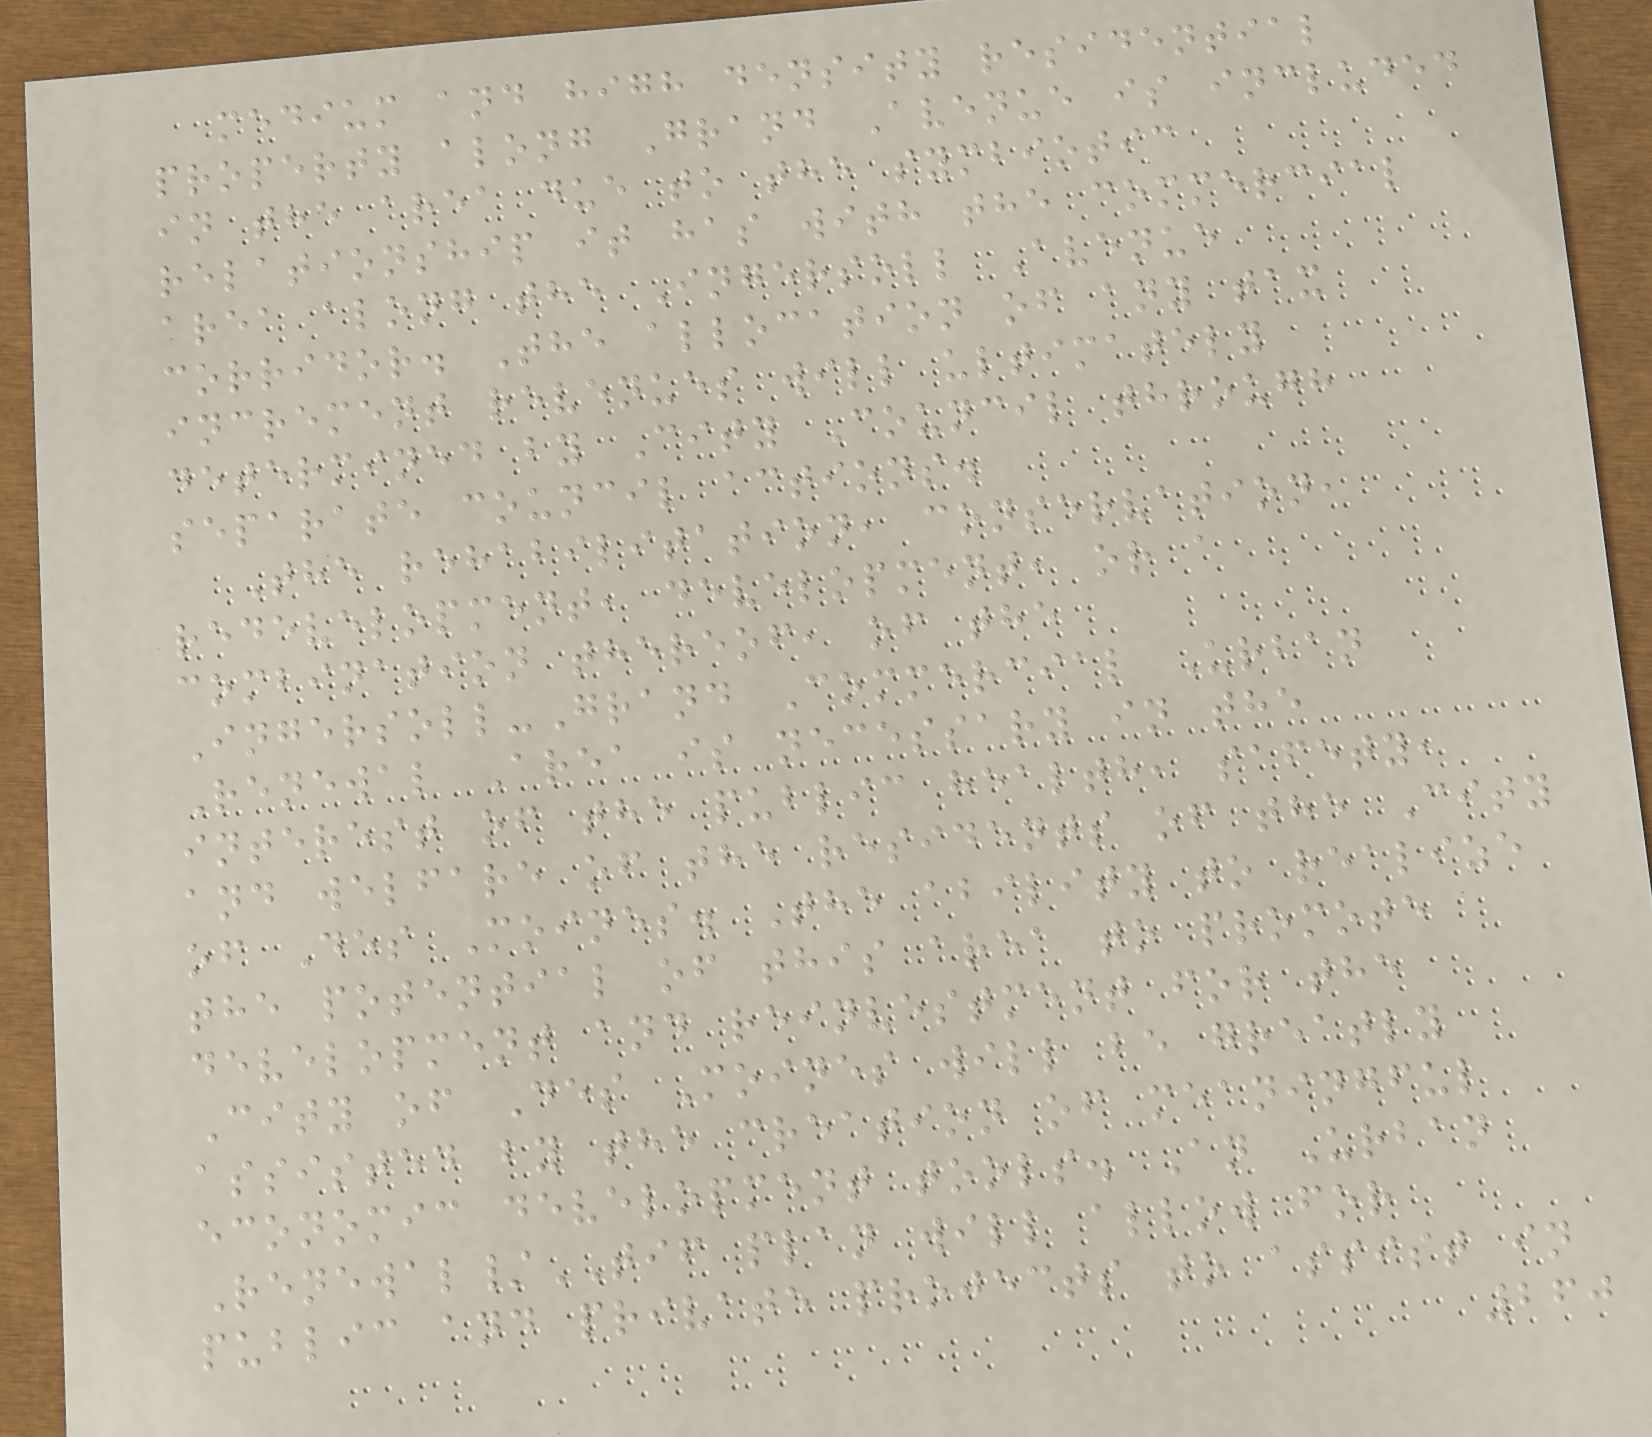medium and high density residential
property along Grand Avenue is included
in the area due to the symbiotic
relationship it has with the commercial
area along the Ingersoll Avenue
corridor. The allocation of any tax
increment revenues will ultimately
determined by City Council through
separate council actions.
The rehabilitation, conservation,
redevelopment, development, or a
combination thereof, of the
Ingersoll-Grand Commercial Urban
Renewal Area is necessary in the
interest of the public health, safety,
and welfare of the residents of the City
of Des Moines. The ability to realize
the potential of this area to promote
development and reinvestment for the
City of Des Moines will be greatly
assisted by the creation of meaningful
economic development tools. An Urban
Renewal/TIF plan will allow for
public and private projects to assist in
260
